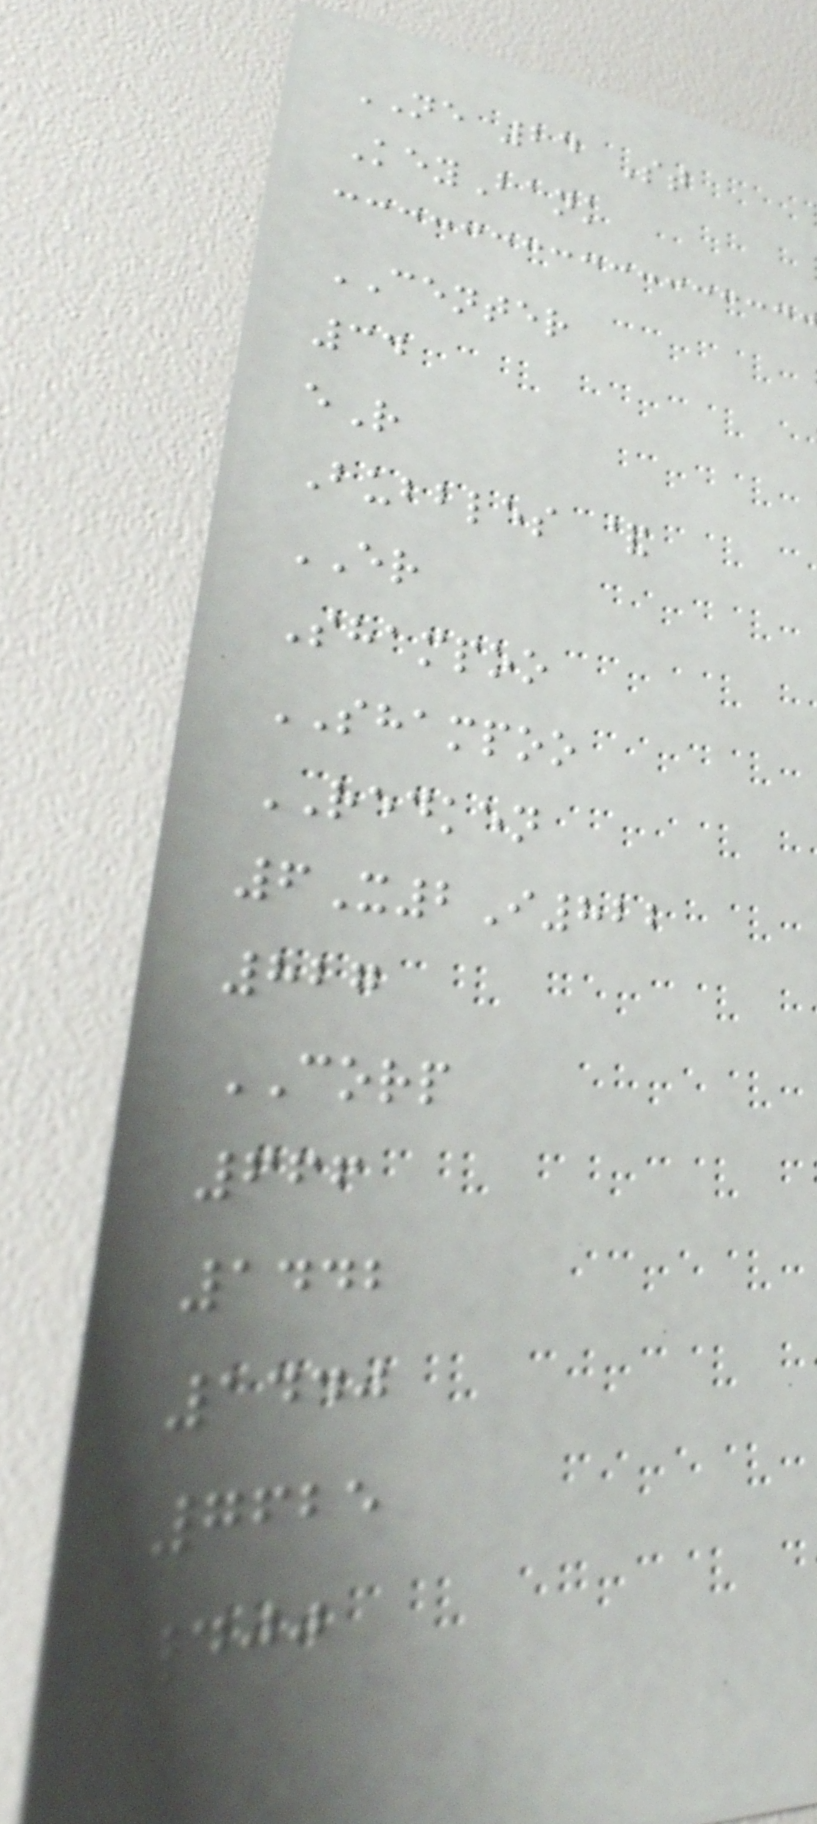NE 24 St
KeyBank
CENTER
34
eR
Bubbles &
ER
Shampoo
SHAMPOO
REDKEN
6X2I822
827
CORP
666
1442
1440
7625
400
